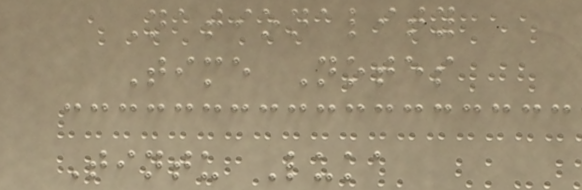Nationality
Time Notes
Tintu Luka
